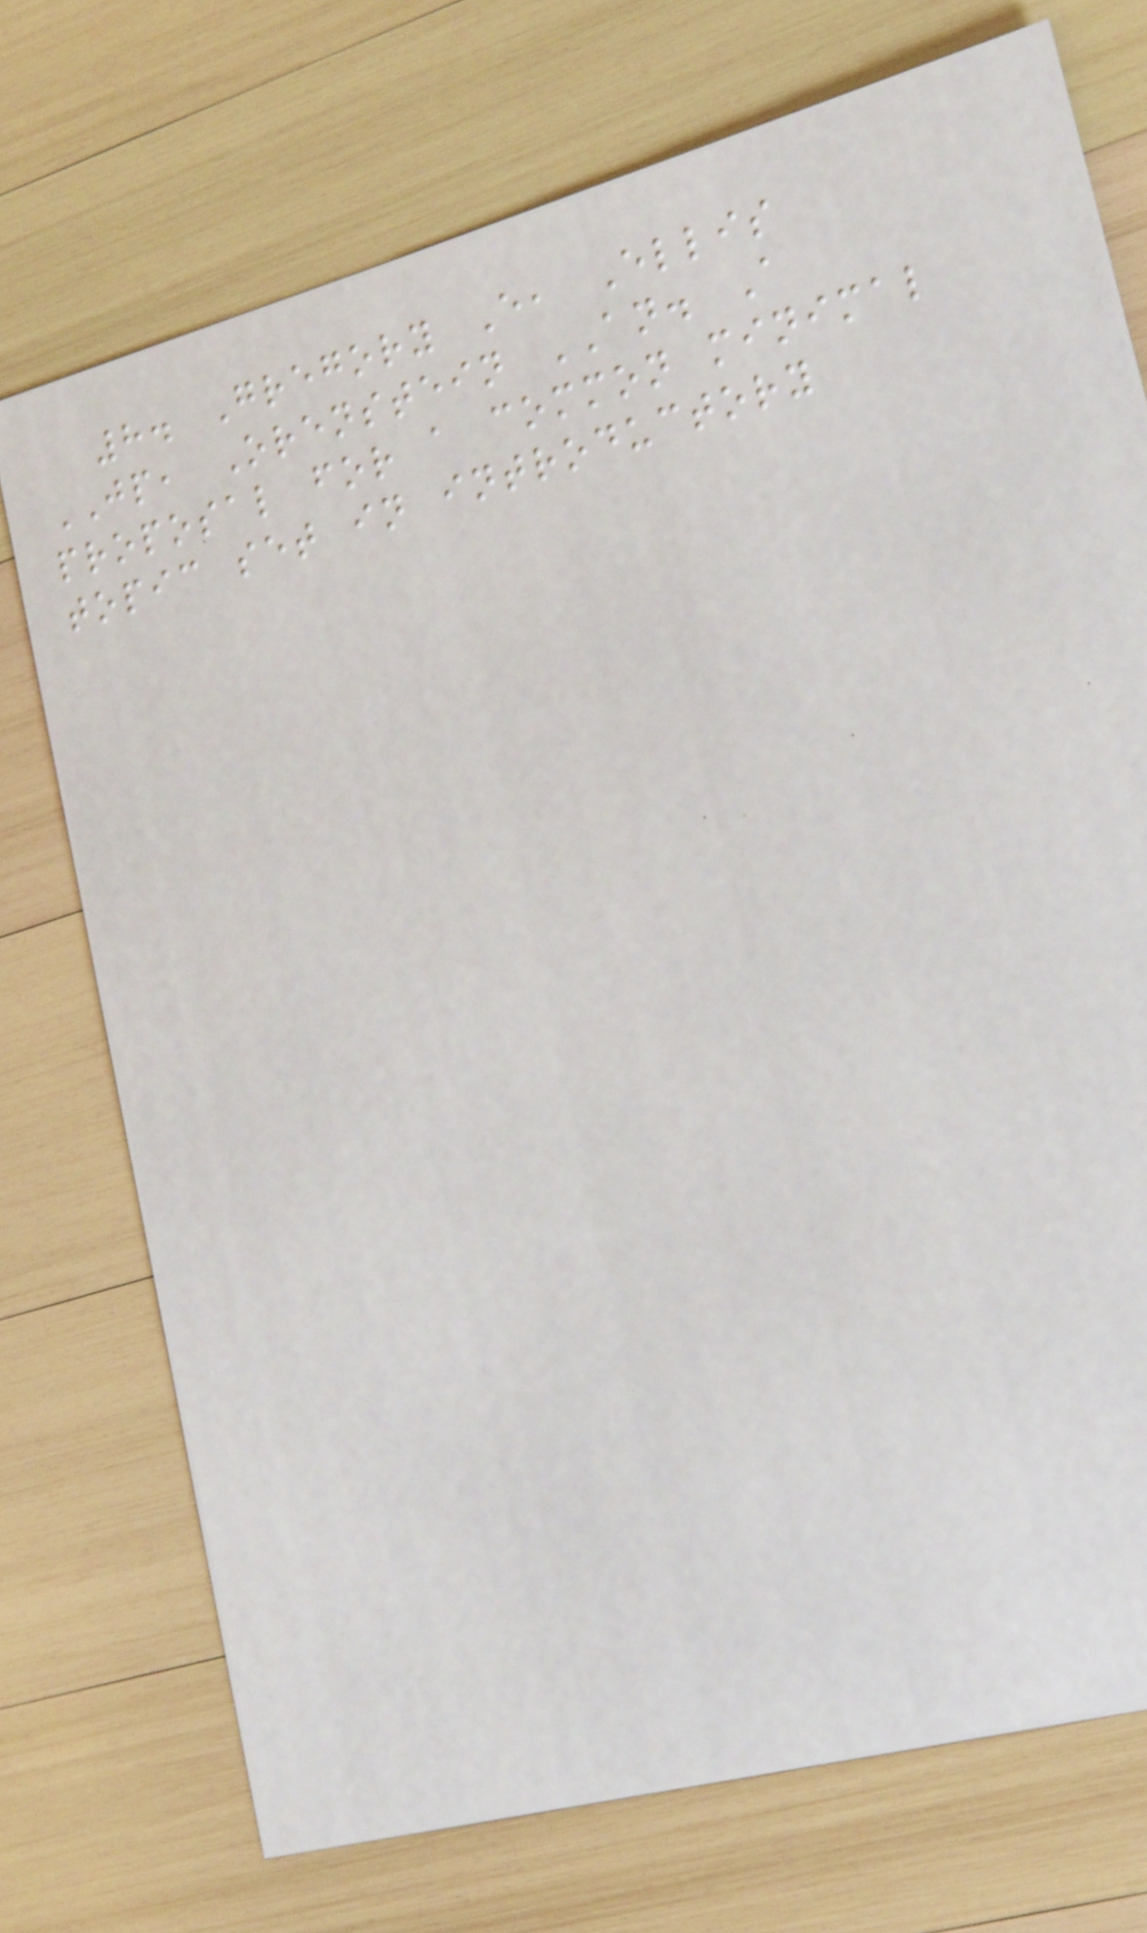8. Gregory E, Ellis
JP, Orenstein AN. A
proposal for a common minimal
topic set in introductory
